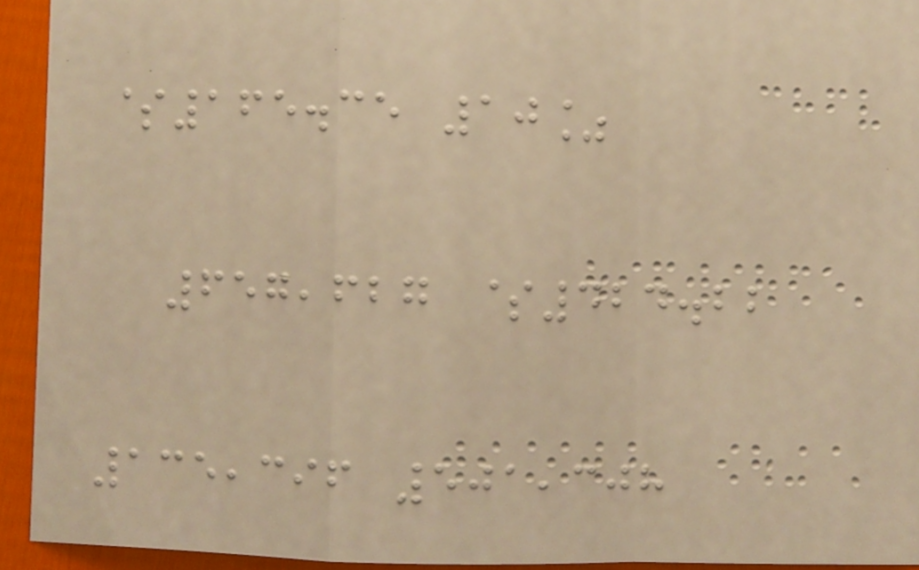$165.35 10%
657,627 $424.22
135,396 501,308
